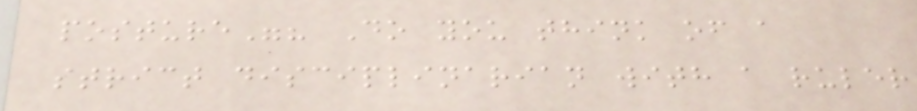posture"? Do you think of a
strict disciplinarian with a ruler
